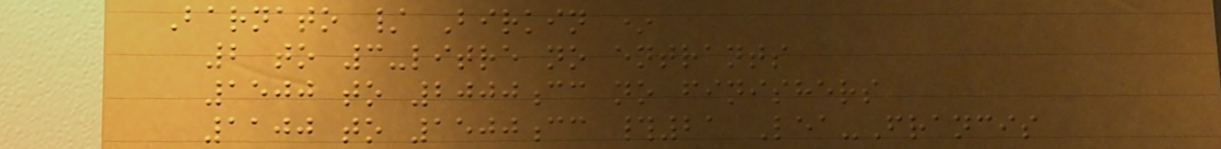Barnato / Birkin *
2 to 3-litre no entrants
1500 to 2000cc no finishers
1100 to 1500cc #21 Lea-Francis
